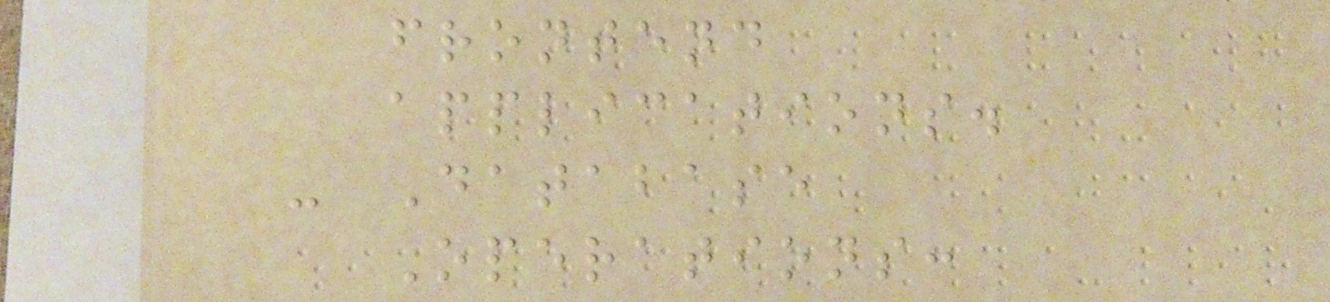frontend
applications.
- Database
Operations:
